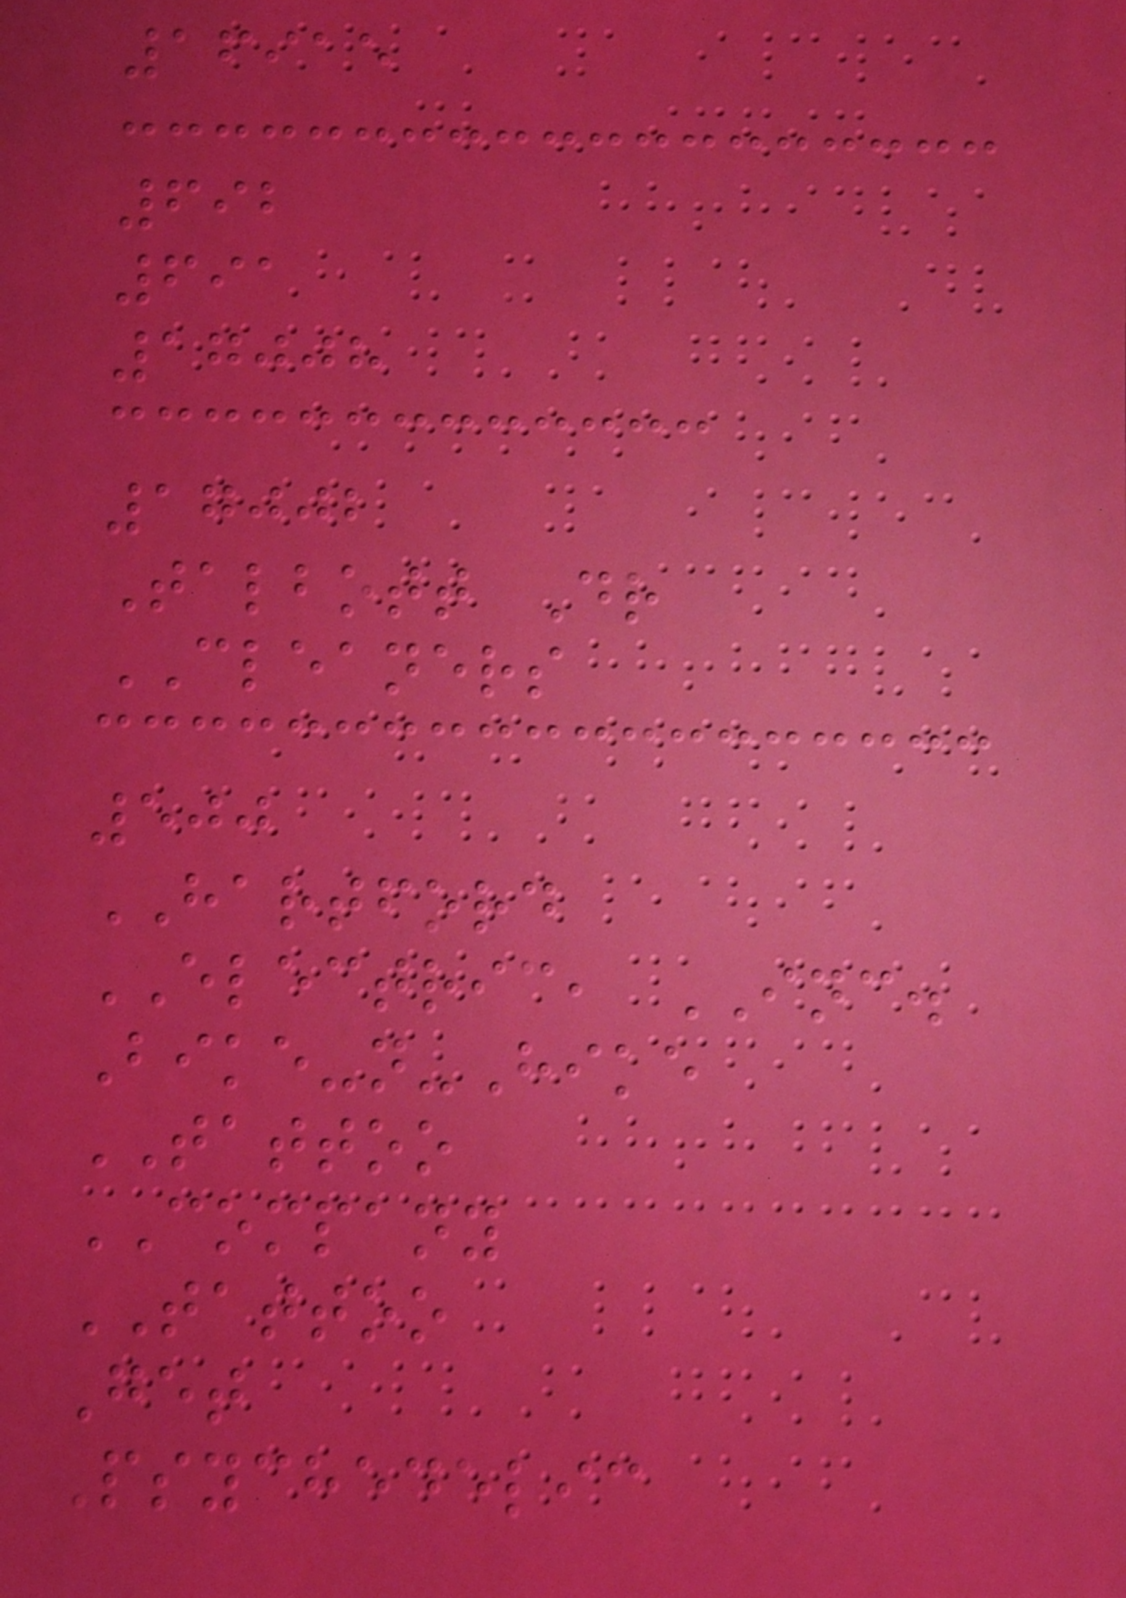16915
692
691
17008
17002
Talbott Dr
CLEANERS
500
HARTFORD
ELECTRIC, INC.
Bike-n-Hike
TATTOO
COMPANY
TATTOO
Get
Psychedelic
